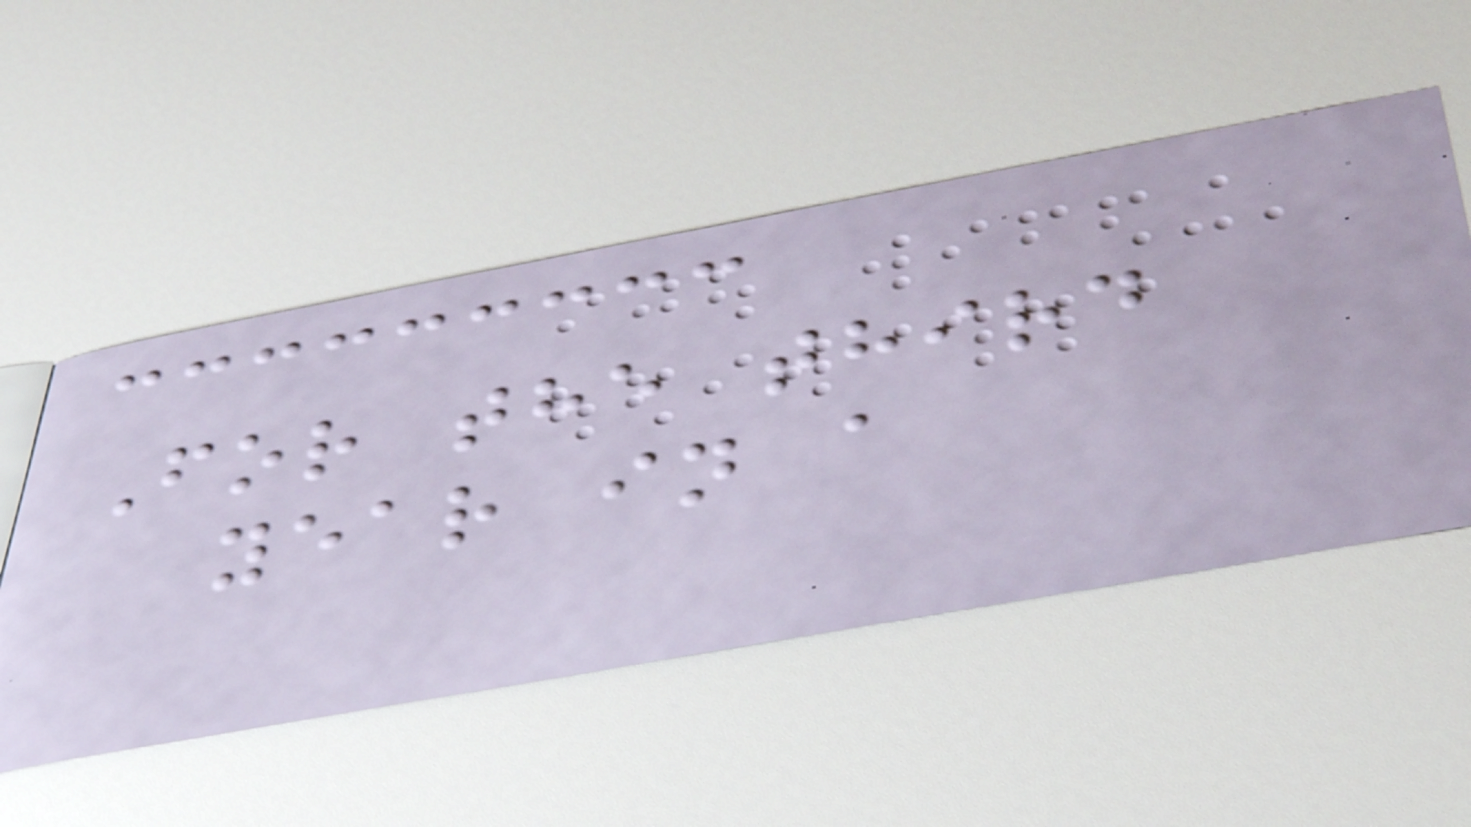For the third
year in a
